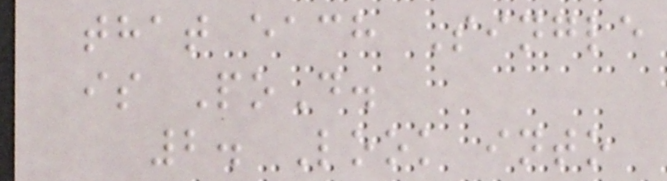that each Single
is PoD.
2. Look into
